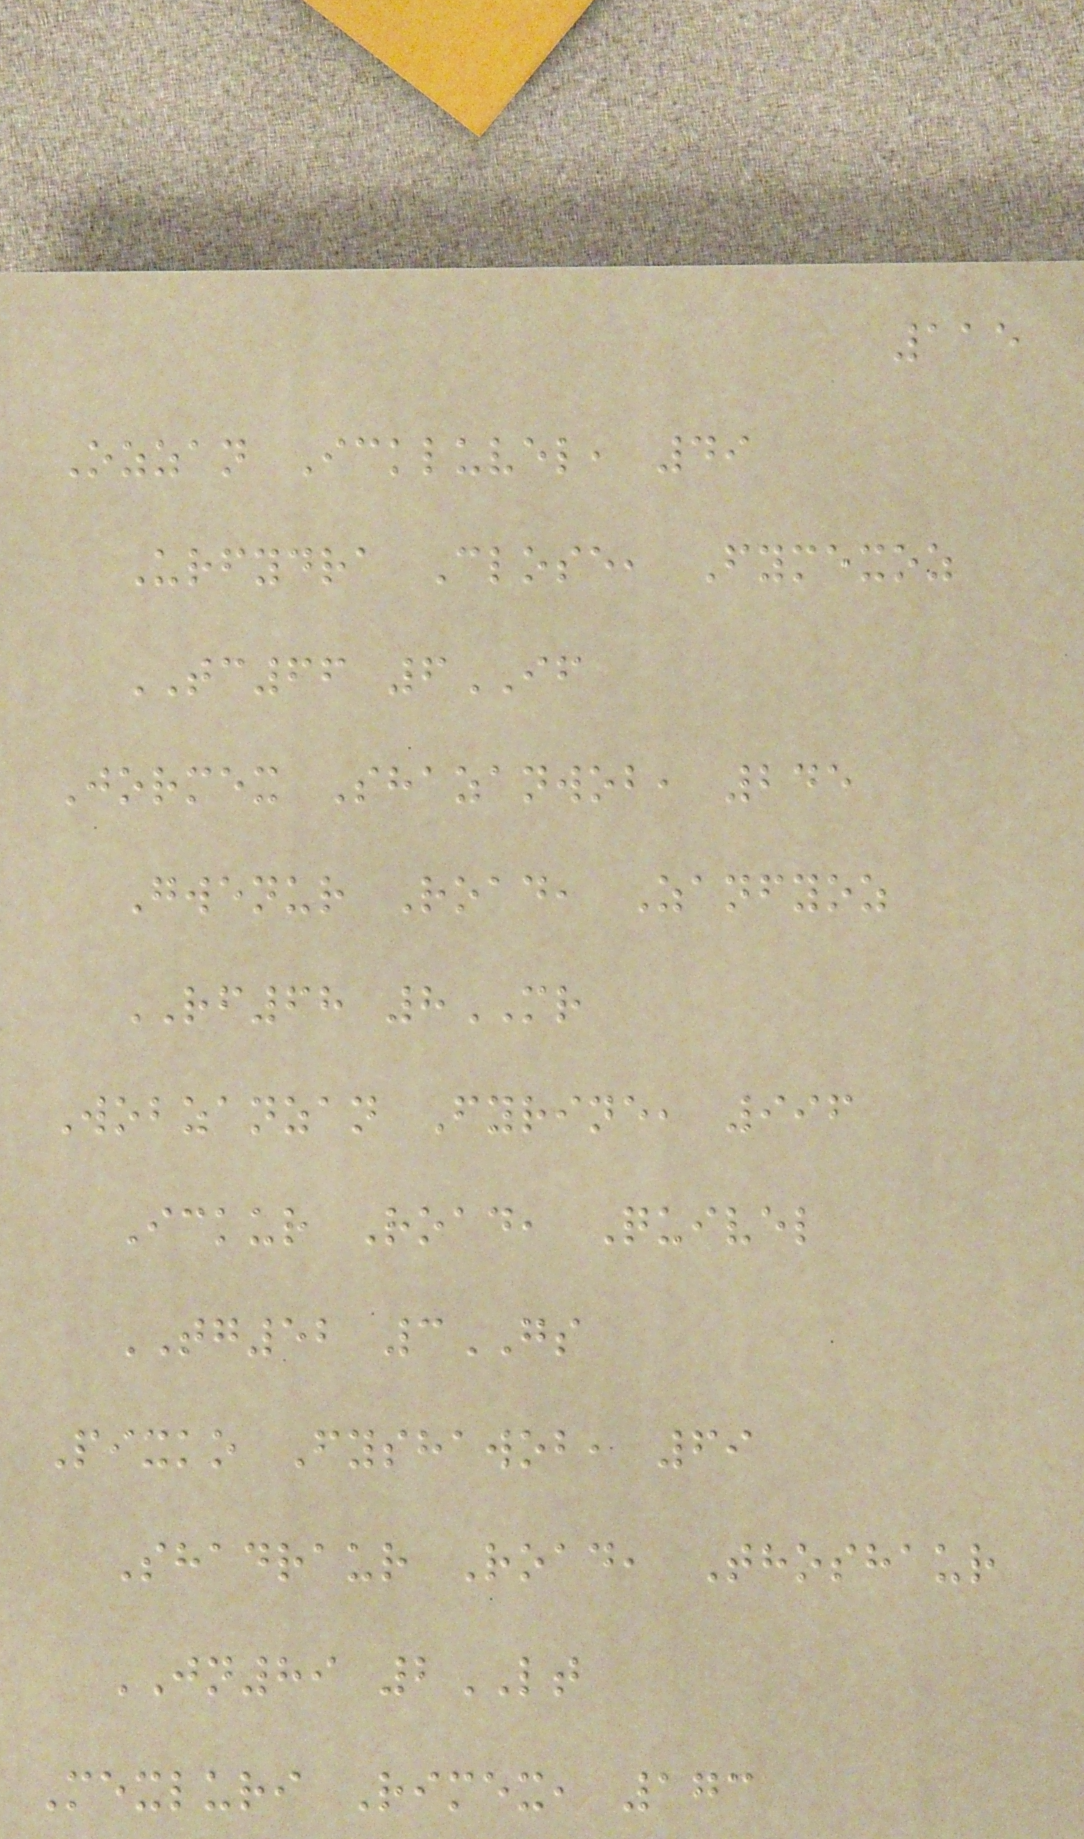115
Ozzan Ickluvel, 49
Urfydra Close, Fymexoz
TC66 6IF
Jormex Shazanwob, 245
Gwenur Road, Zanfyoz
RF68 8MR
Wobzanzan Fyrine, 996
Ickur Road, Quivel
TG52 3GS
Pixko Fyshawob, 69
Shadraur Road, Thoshaur
JN89 2LT
Mexluri Rimex, 173
